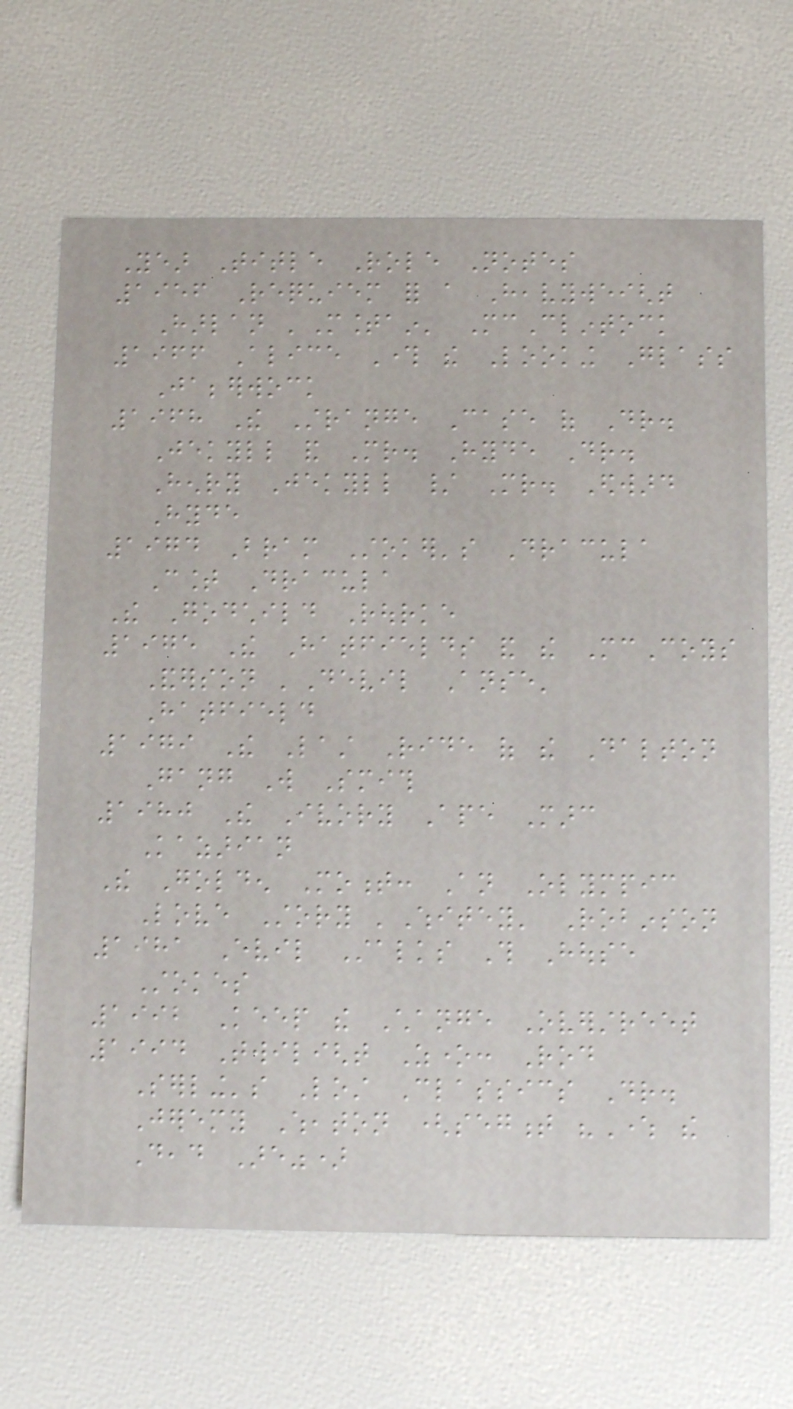Year Title Role Notes
1956 Requiem for a Heavyweight
Harlan 'Mountain' McClintock
1966 Alice Through the Looking Glass
Jabberwock
1968 The Strange Case of Dr.
Jekyll and Mr. Hyde Dr.
Henry Jekyll / Mr. Edward
Hyde
1974 Bram Stoker's Dracula
Count Dracula
The Godchild Rourke
1975 The Hatfields and the McCoys
Anderson 'Devil Anse'
Hatfield
1979 The Last Ride of the Dalton
Gang Will Smith
1980 The Ivory Ape Marc
Kazarian
The Golden Moment: An Olympic
Love Story 'Whitey' Robinson
1981 Evil Stalks This House
Stokes
1992 Keep the Change Overstreet
1994 Twilight Zone: Rod
Serling's Lost Classics Dr.
Jeremy Wheaton (segment "Where the
Dead Are")
